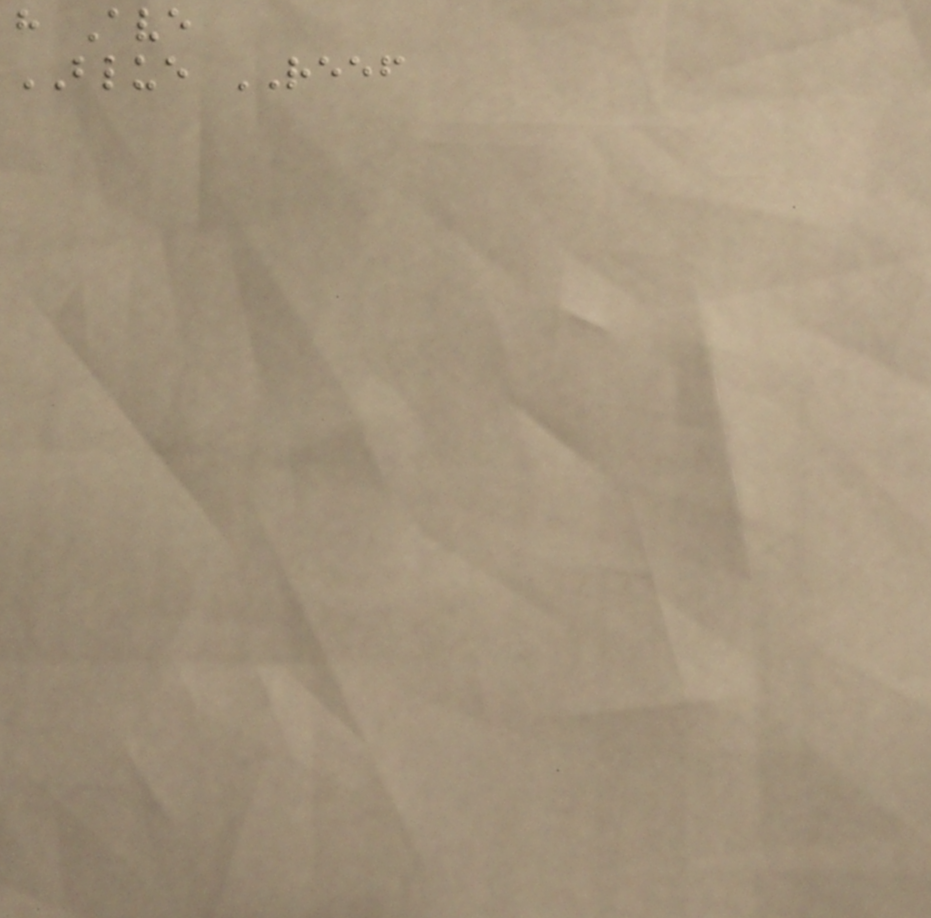h Ave
BLUE REEF
